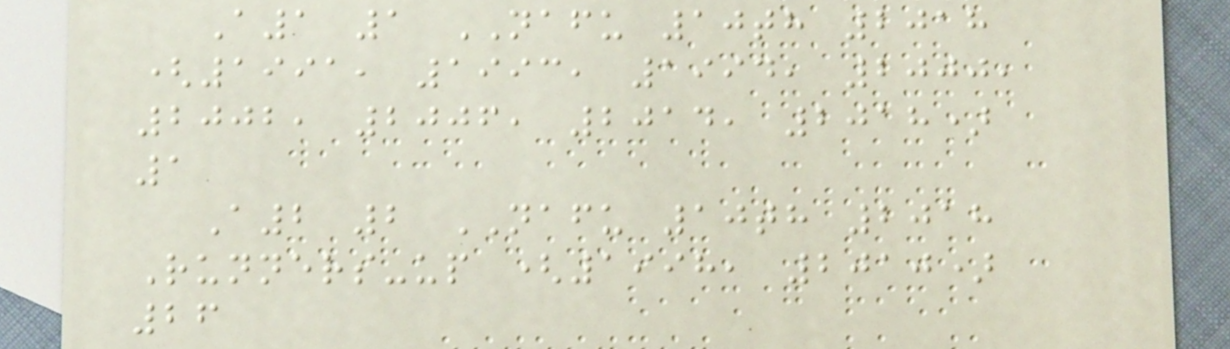A1 1 NAFU 10th 2018
(1991, 1993, 1994, 2000,
2002, 2006, 2014, 2018)
1
A2 2 NAFU 10th 2018
Runners-up (1998, 2010)
26
